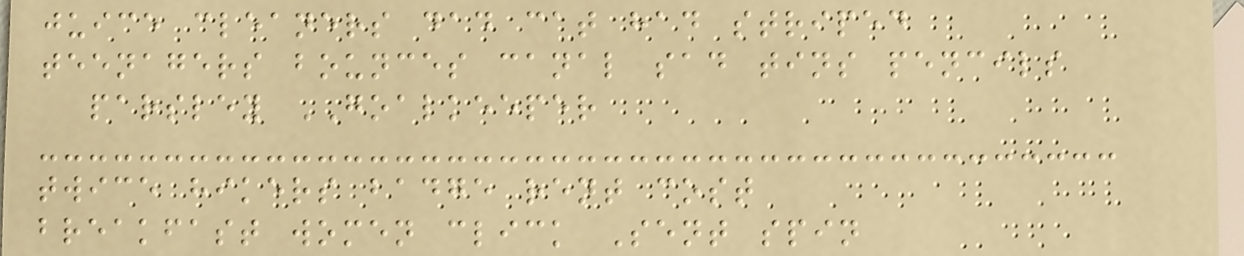juice cleaners dad cat had striped
teenagers bounces canal sad tins pencils
parsley GOALKEEPER
twice hikers badge rent cost
breakfast women click Sent spin
